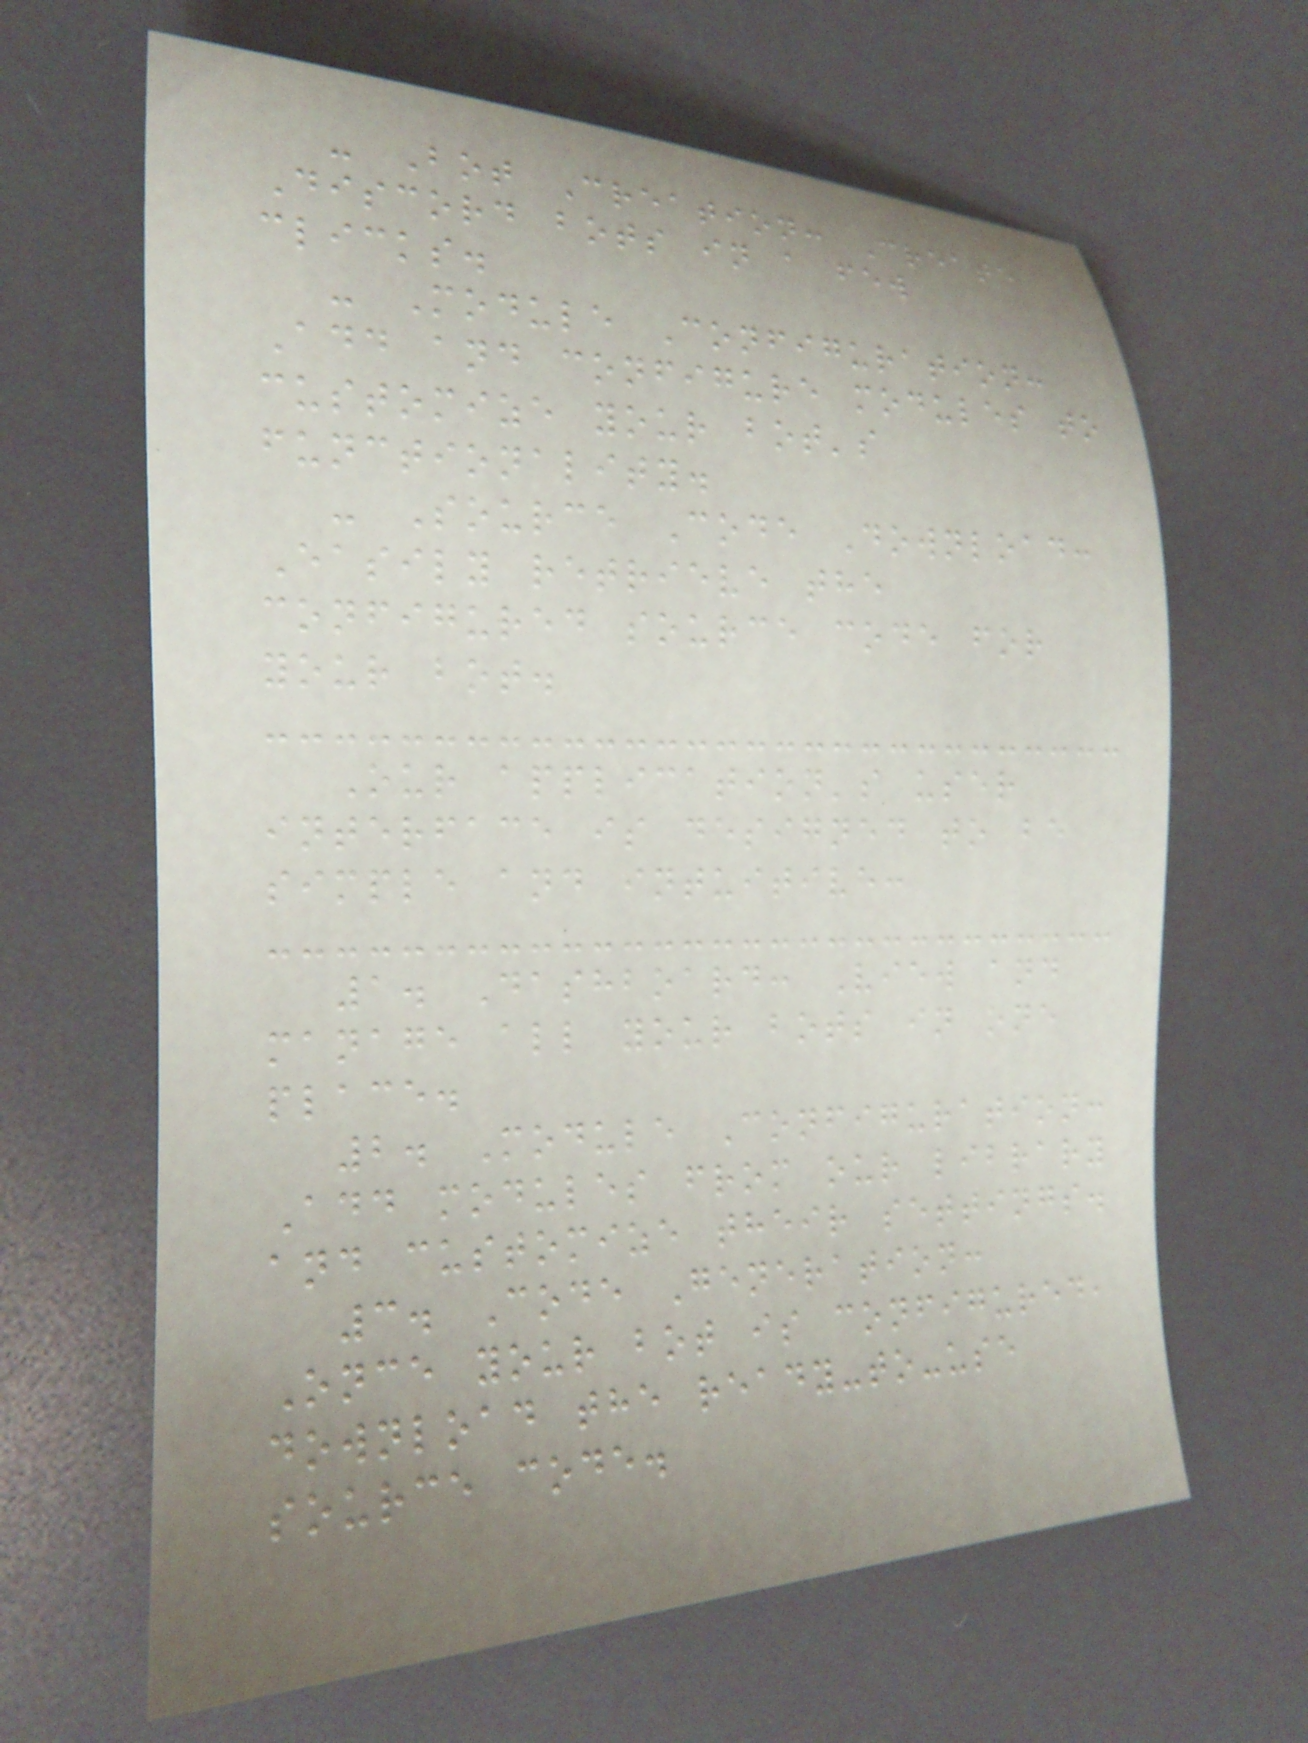- Bot Creation: Create
Discord bots in a few
clicks.
- Module Configuration:
Add and configure modules to
customize your bot's
functionality.
- Source Code Download:
Easily retrieve the
configured source code for
your bot.
Our application's user
interface is designed to be
simple and intuitive:
1. Dashboard: View and
manage all your bots in one
place.
2. Module Configuration:
Add modules from our library
and customize their settings.
3. Code Generation:
Once your bot is configured,
download the ready-to-use
source code.
